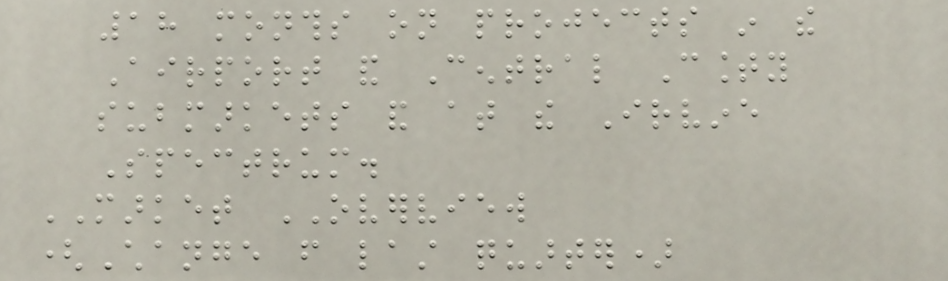18 months on projects in the
Airport and Central County
submarkets and at the Irvine
Spectrum.
MARKET OVERVIEW
(Change from last quarter)
